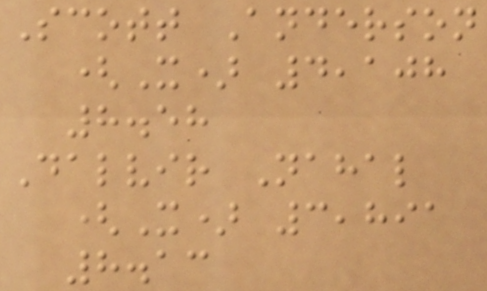Scott Anderson
(X) 4,108
8.58
Dalvir Nahal
(X) 3,891
8.13
